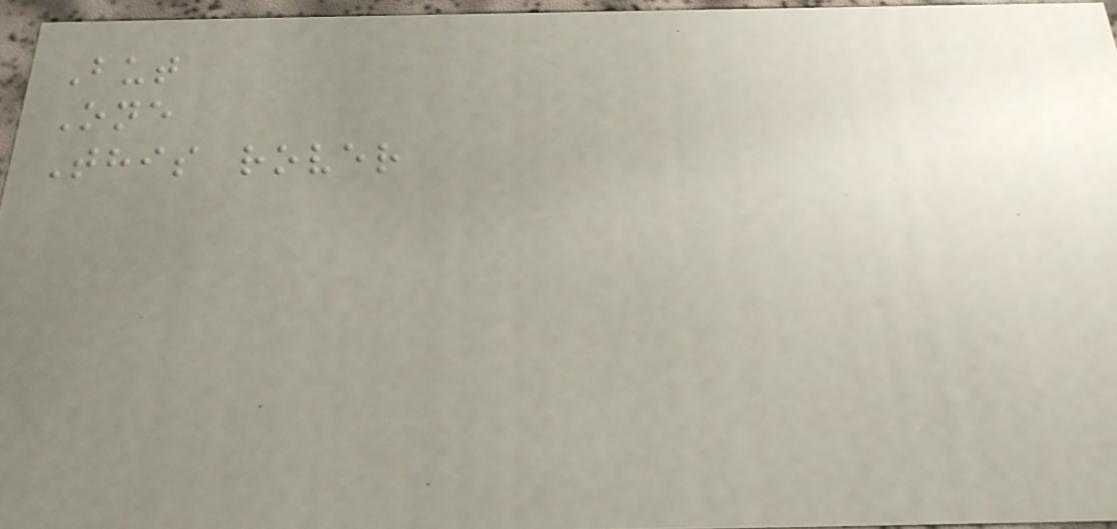But
One
This rover
